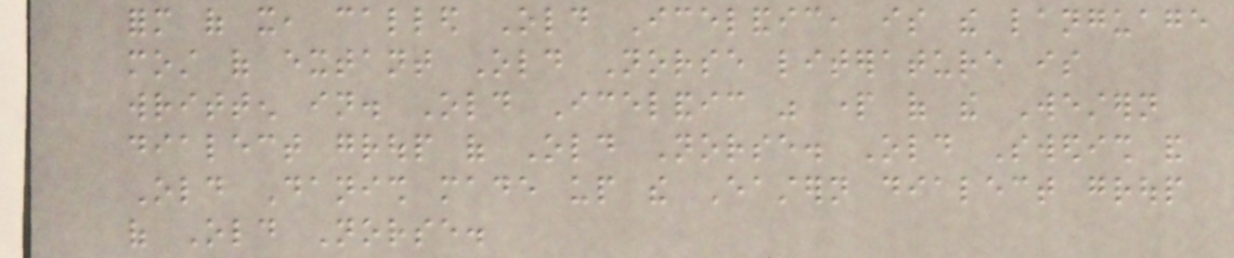form of it, called Old Icelandic, is the language
most of extant Old Norse literature is
written in. Old Icelandic was part of the Western
dialect group of Old Norse. Old Swedish and
Old Danish made up the Eastern dialect group
of Old Norse.
